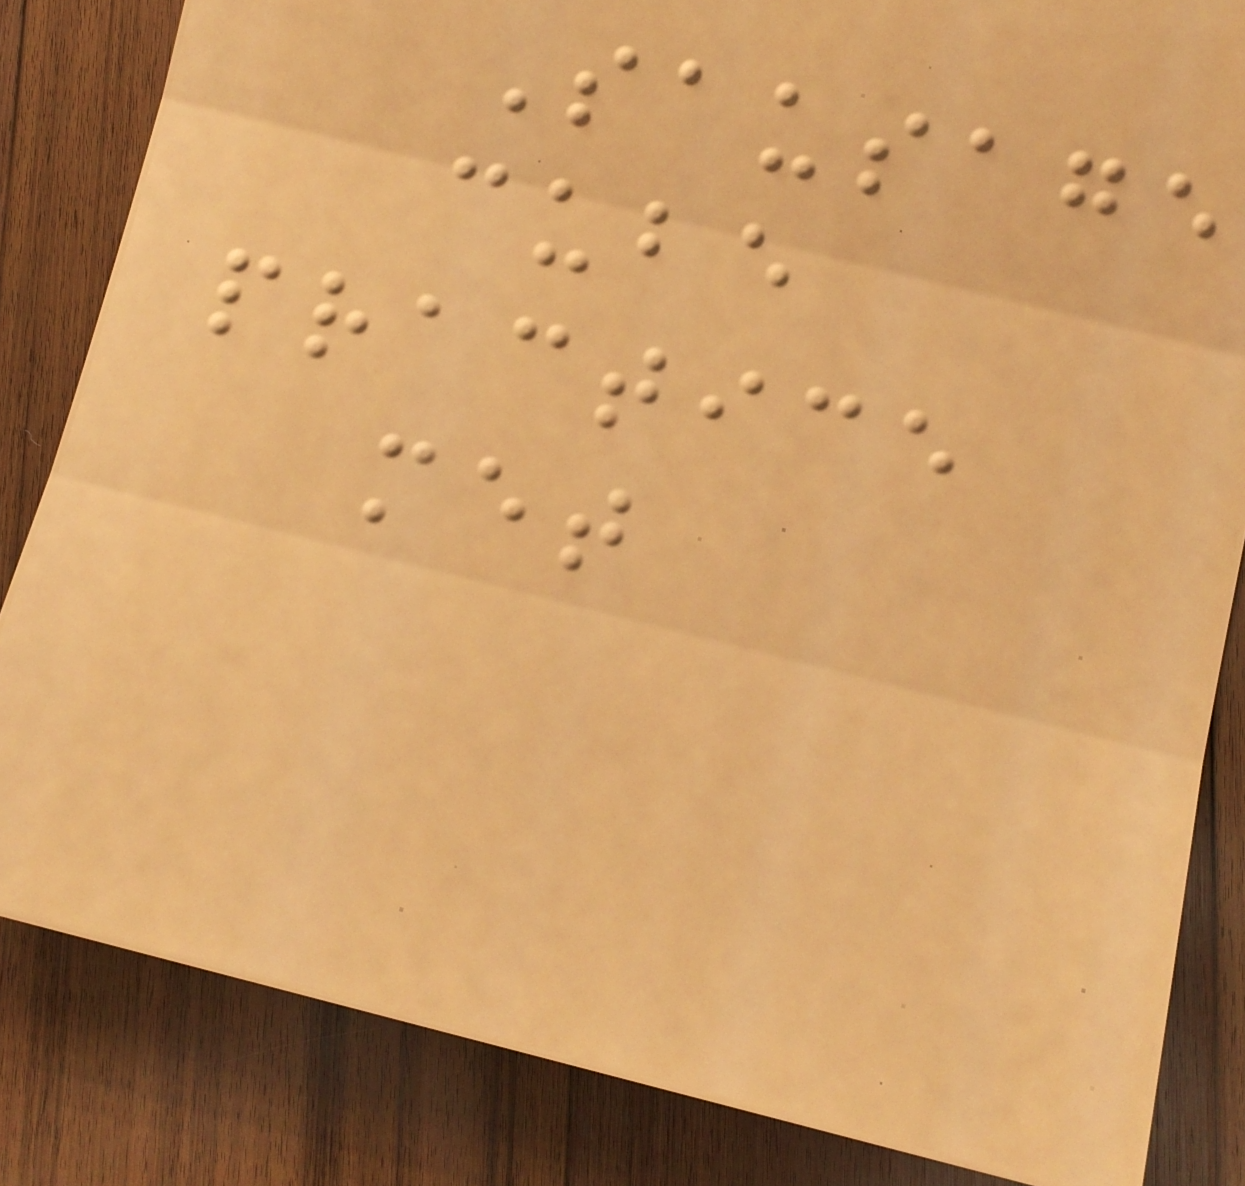Sausage
cube
practice
met
